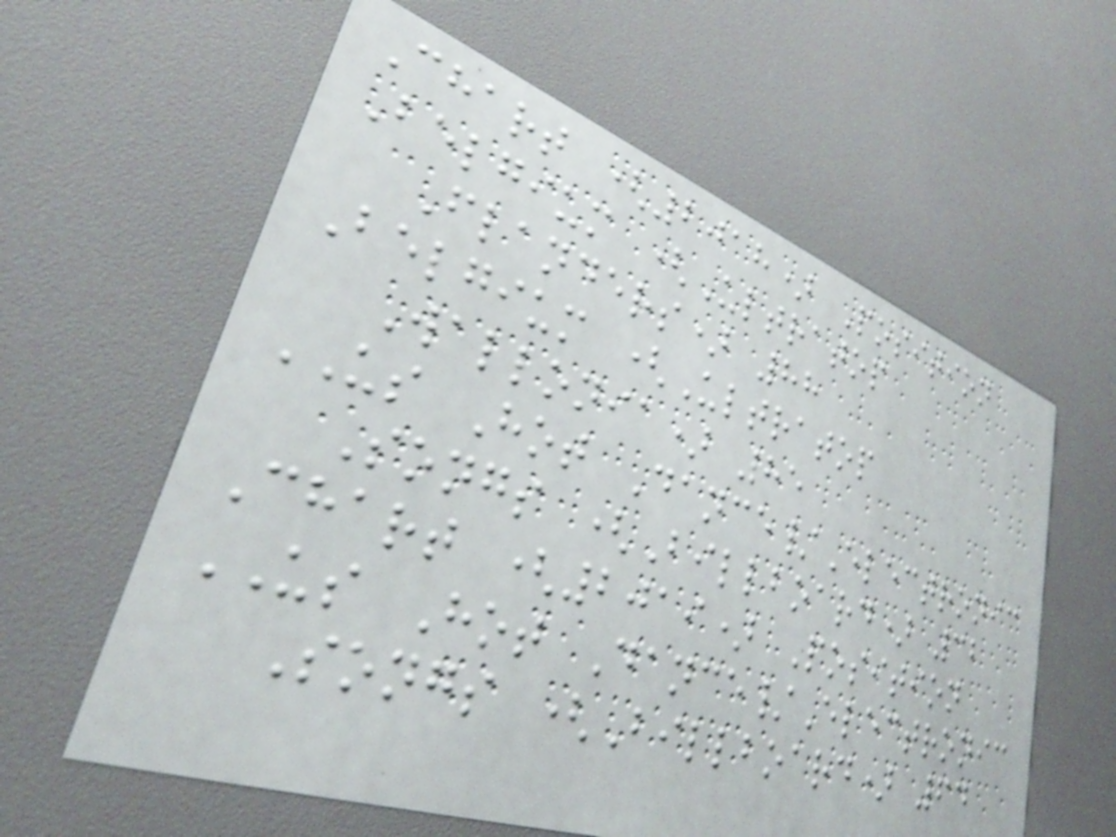Chart (2018) Position
Belgium (Ultratop
Flanders) 88
Belgium (Ultratop
Wallonia) 85
US Hot Dance/Electronic
Songs (Billboard) 32
Chart (2019) Position
US Hot Dance/Electronic
Songs (Billboard) 64
